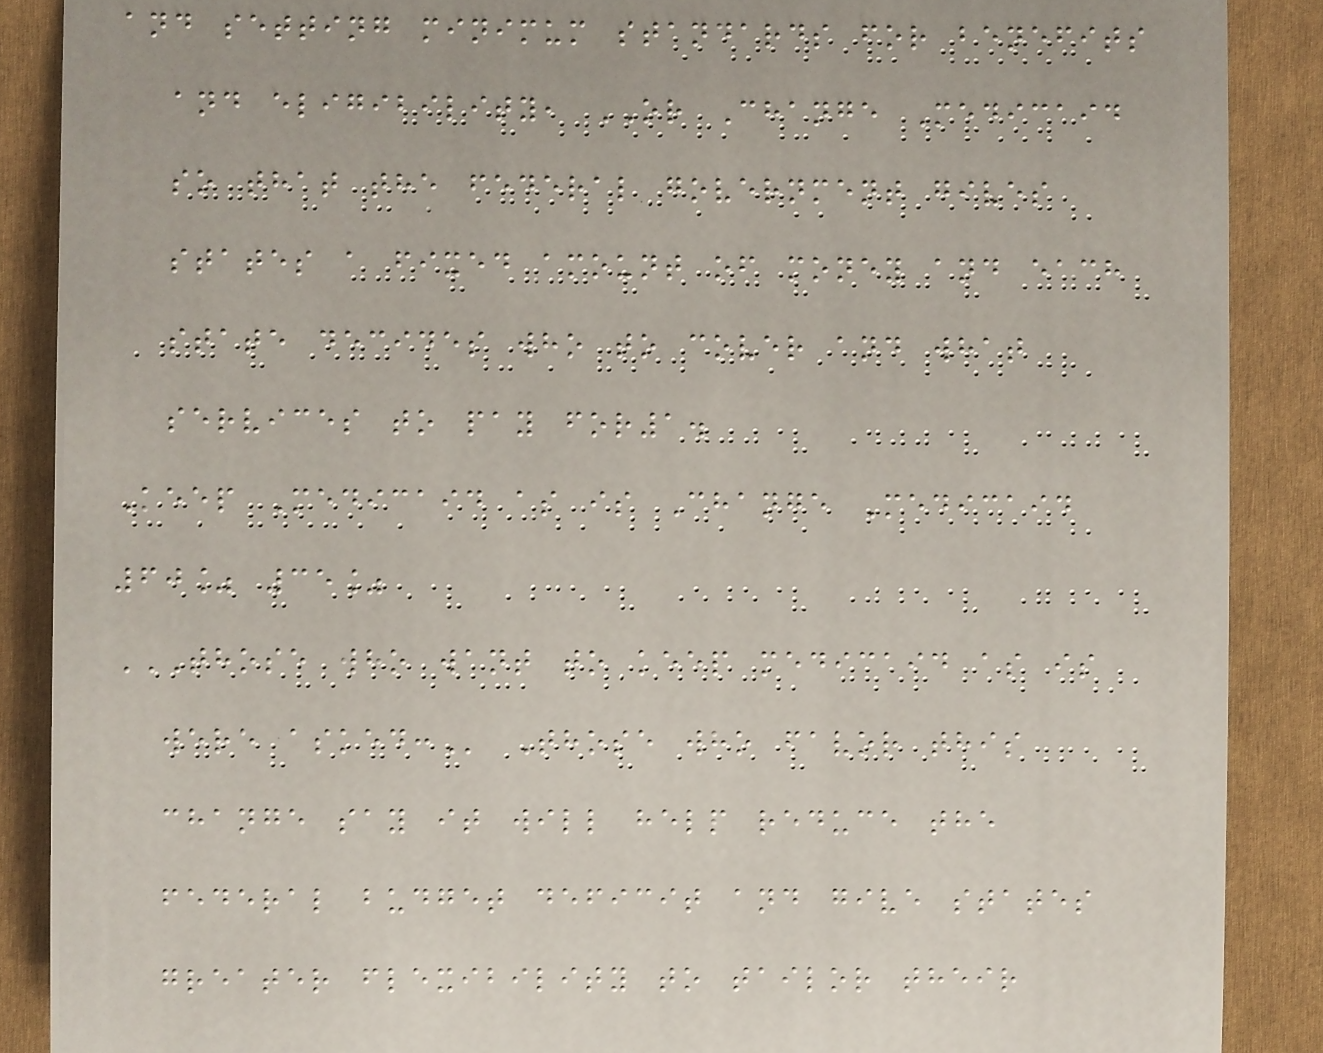and setting minimum standards for benefits
and eligibility, OR Change Medicaid
so that the federal government gives
states a fixed amount of money and each
state decides who to cover and what
services to pay for1.
Keep Medicaid as is Change Medicaid
60% 35%
THOSE WHO WANT TO KEEP MEDICAID AS IS
WERE ASKED: Those who favor this
change say it will help reduce the
federal budget deficit and give states
greater flexibility to tailor their
